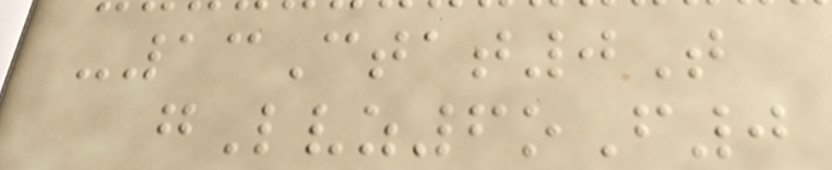-13Ctat0T
gLvz6oF0
